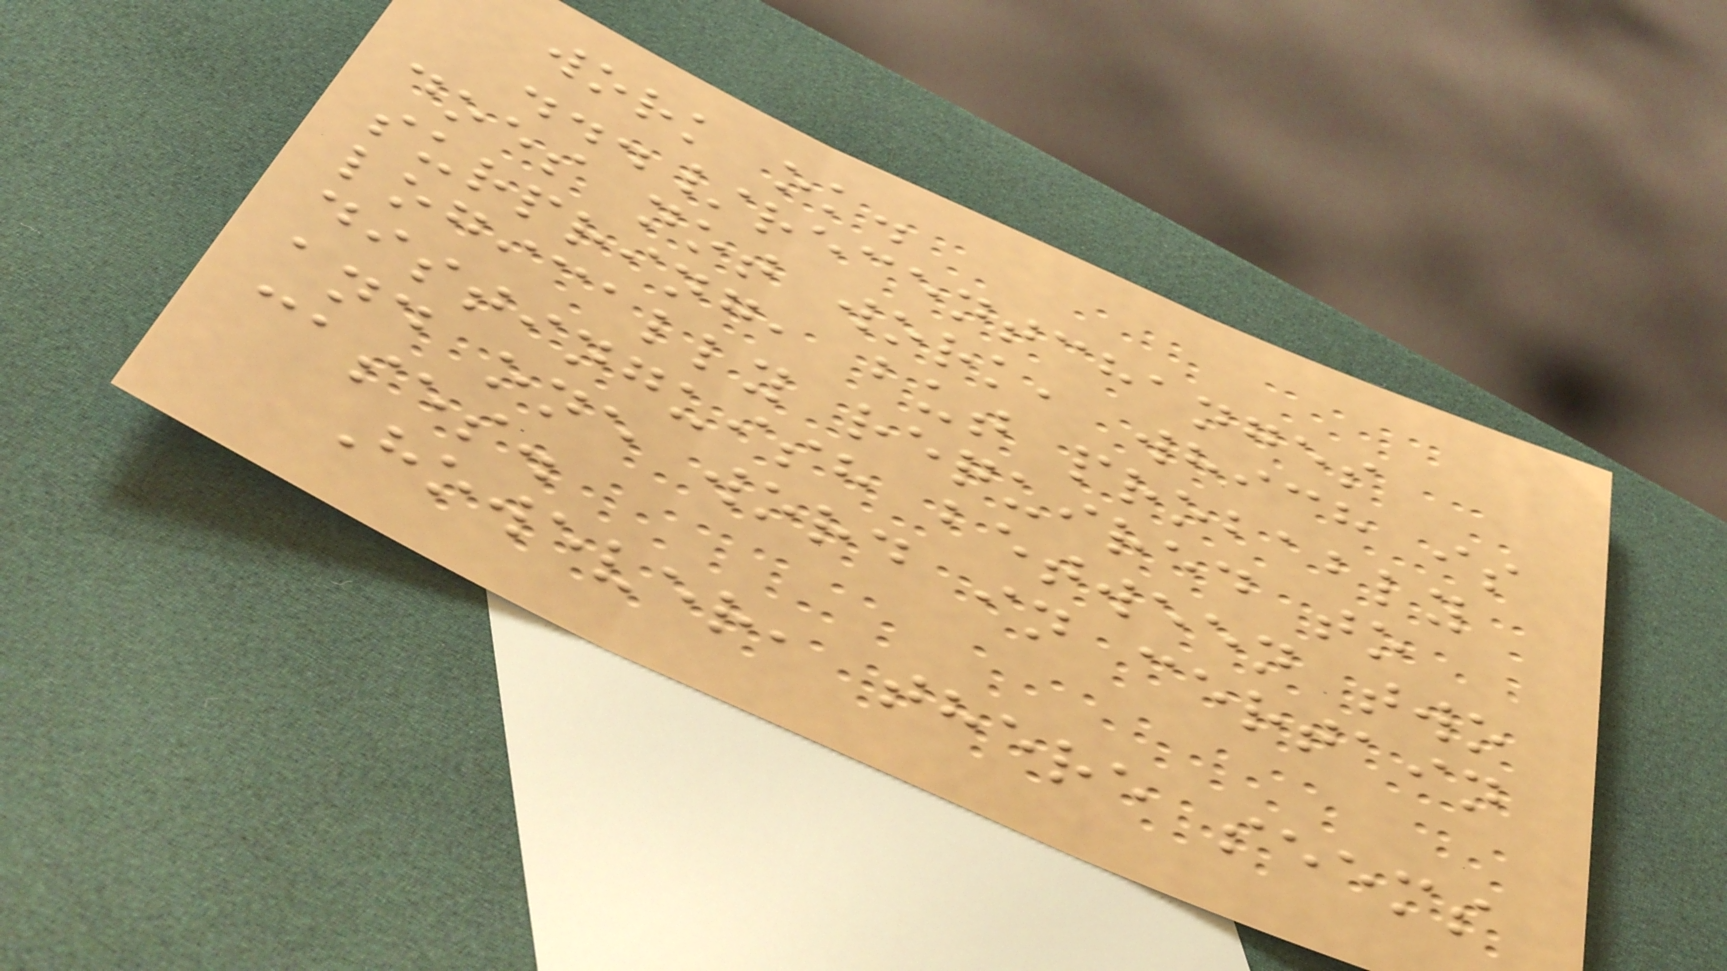work ok.
.../recentchanges
does not work, which is
surpring, but probably
logically required to
distinguish between two
and one word in certain
cases.
However, there seems
